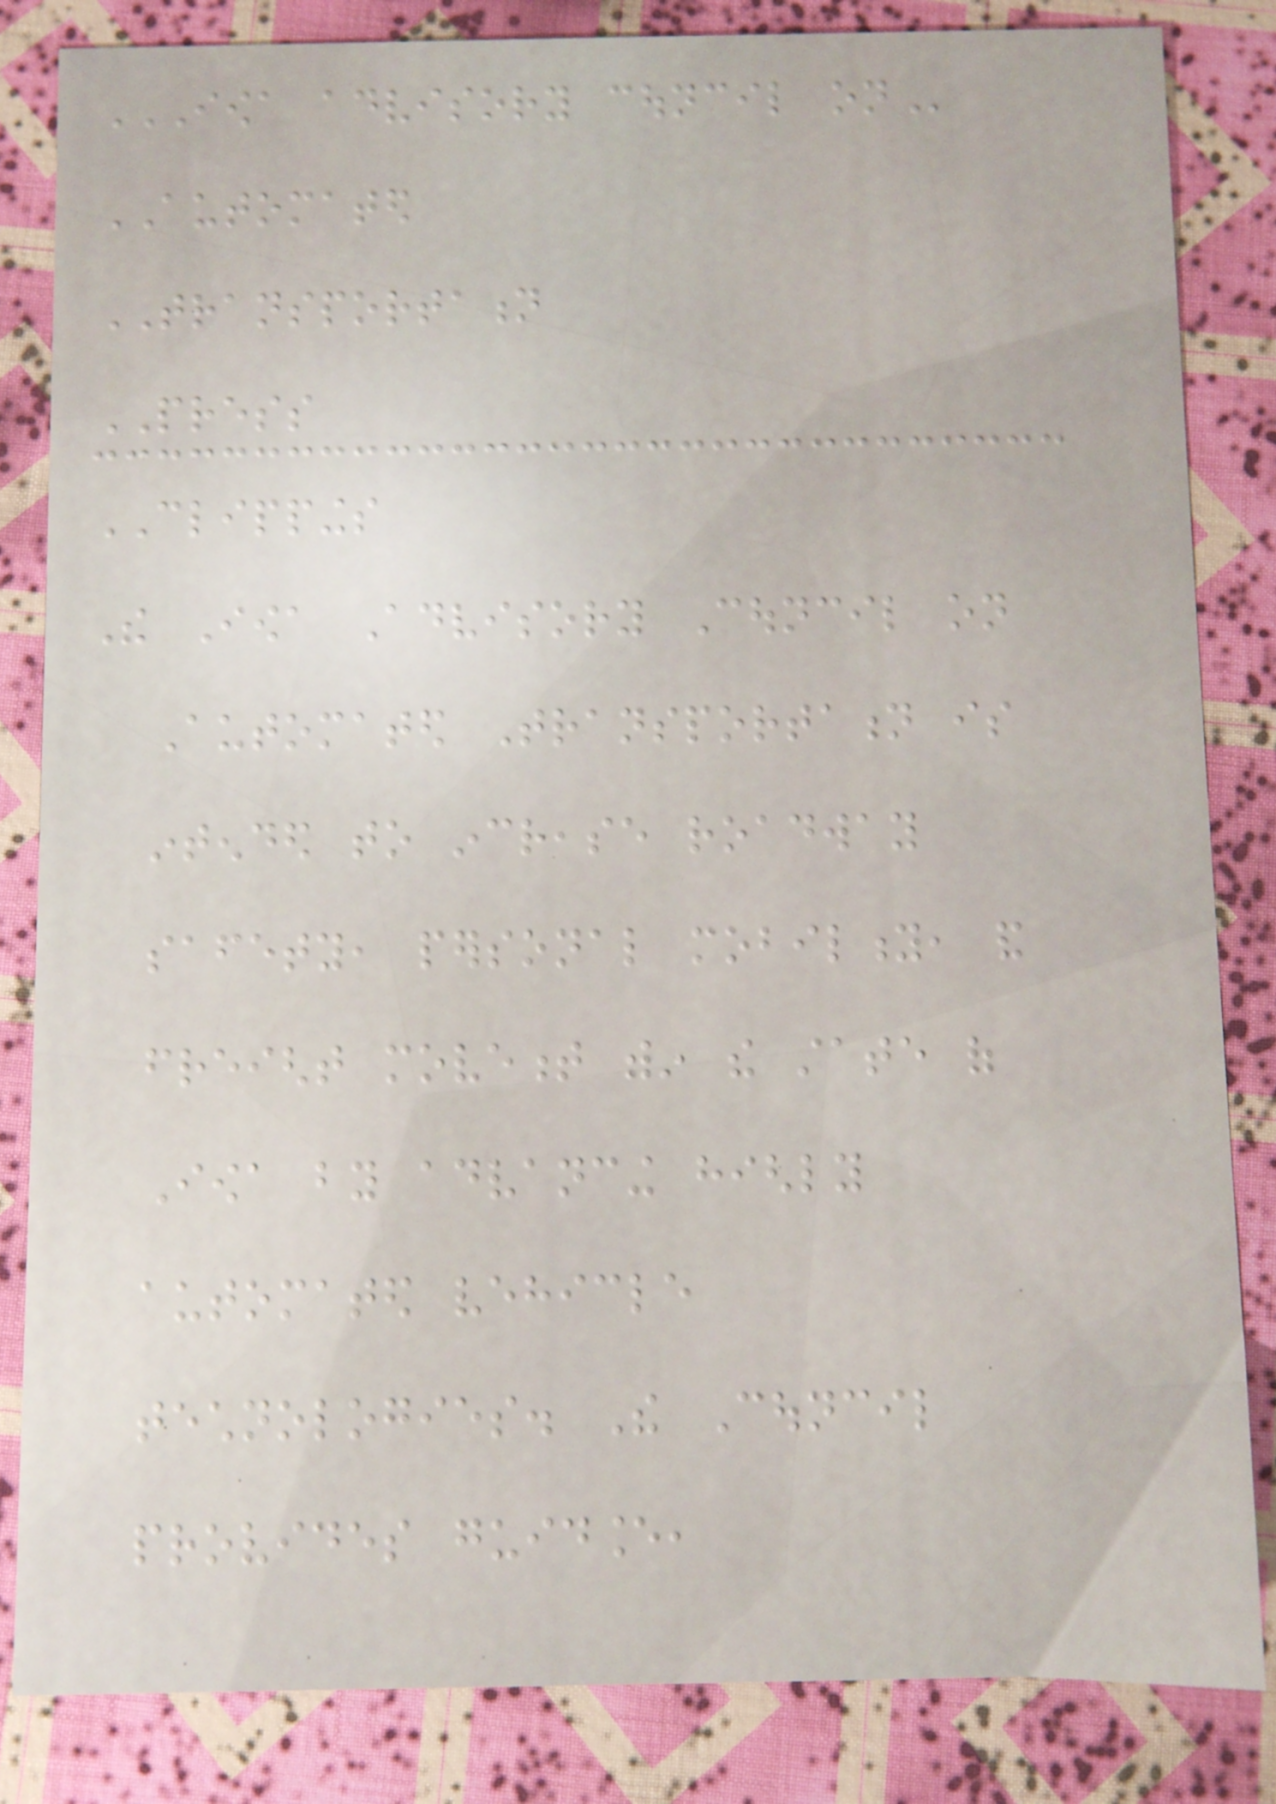IOWA ADVISORY COUNCIL ON
AUTOMATED
TRANSPORTATION
PRESS
CLIPPINGS
The Iowa Advisory Council on
Automated Transportation is
intended to increase roadway
safety, personal mobility, and
freight movement within the state of
Iowa by advancing highly
automated vehicle
technologies. The Council
provides guidance,
